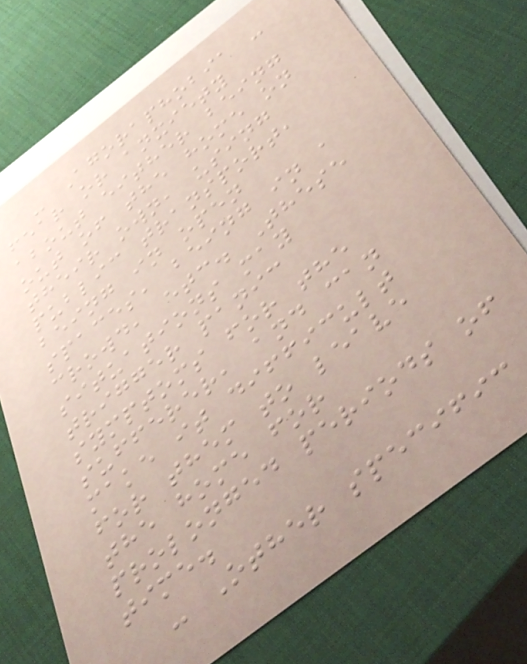- Agoraphobia -
fear or anxiety
about either being
out of the home on
their own, using
public transport,
being in open
spaces, being in a
crowd, etc. These
situations may
trigger panic
symptoms for the
sufferer, and can
make it difficult
for them to leave
the home for
prolonged periods of
time.
- Other specific
